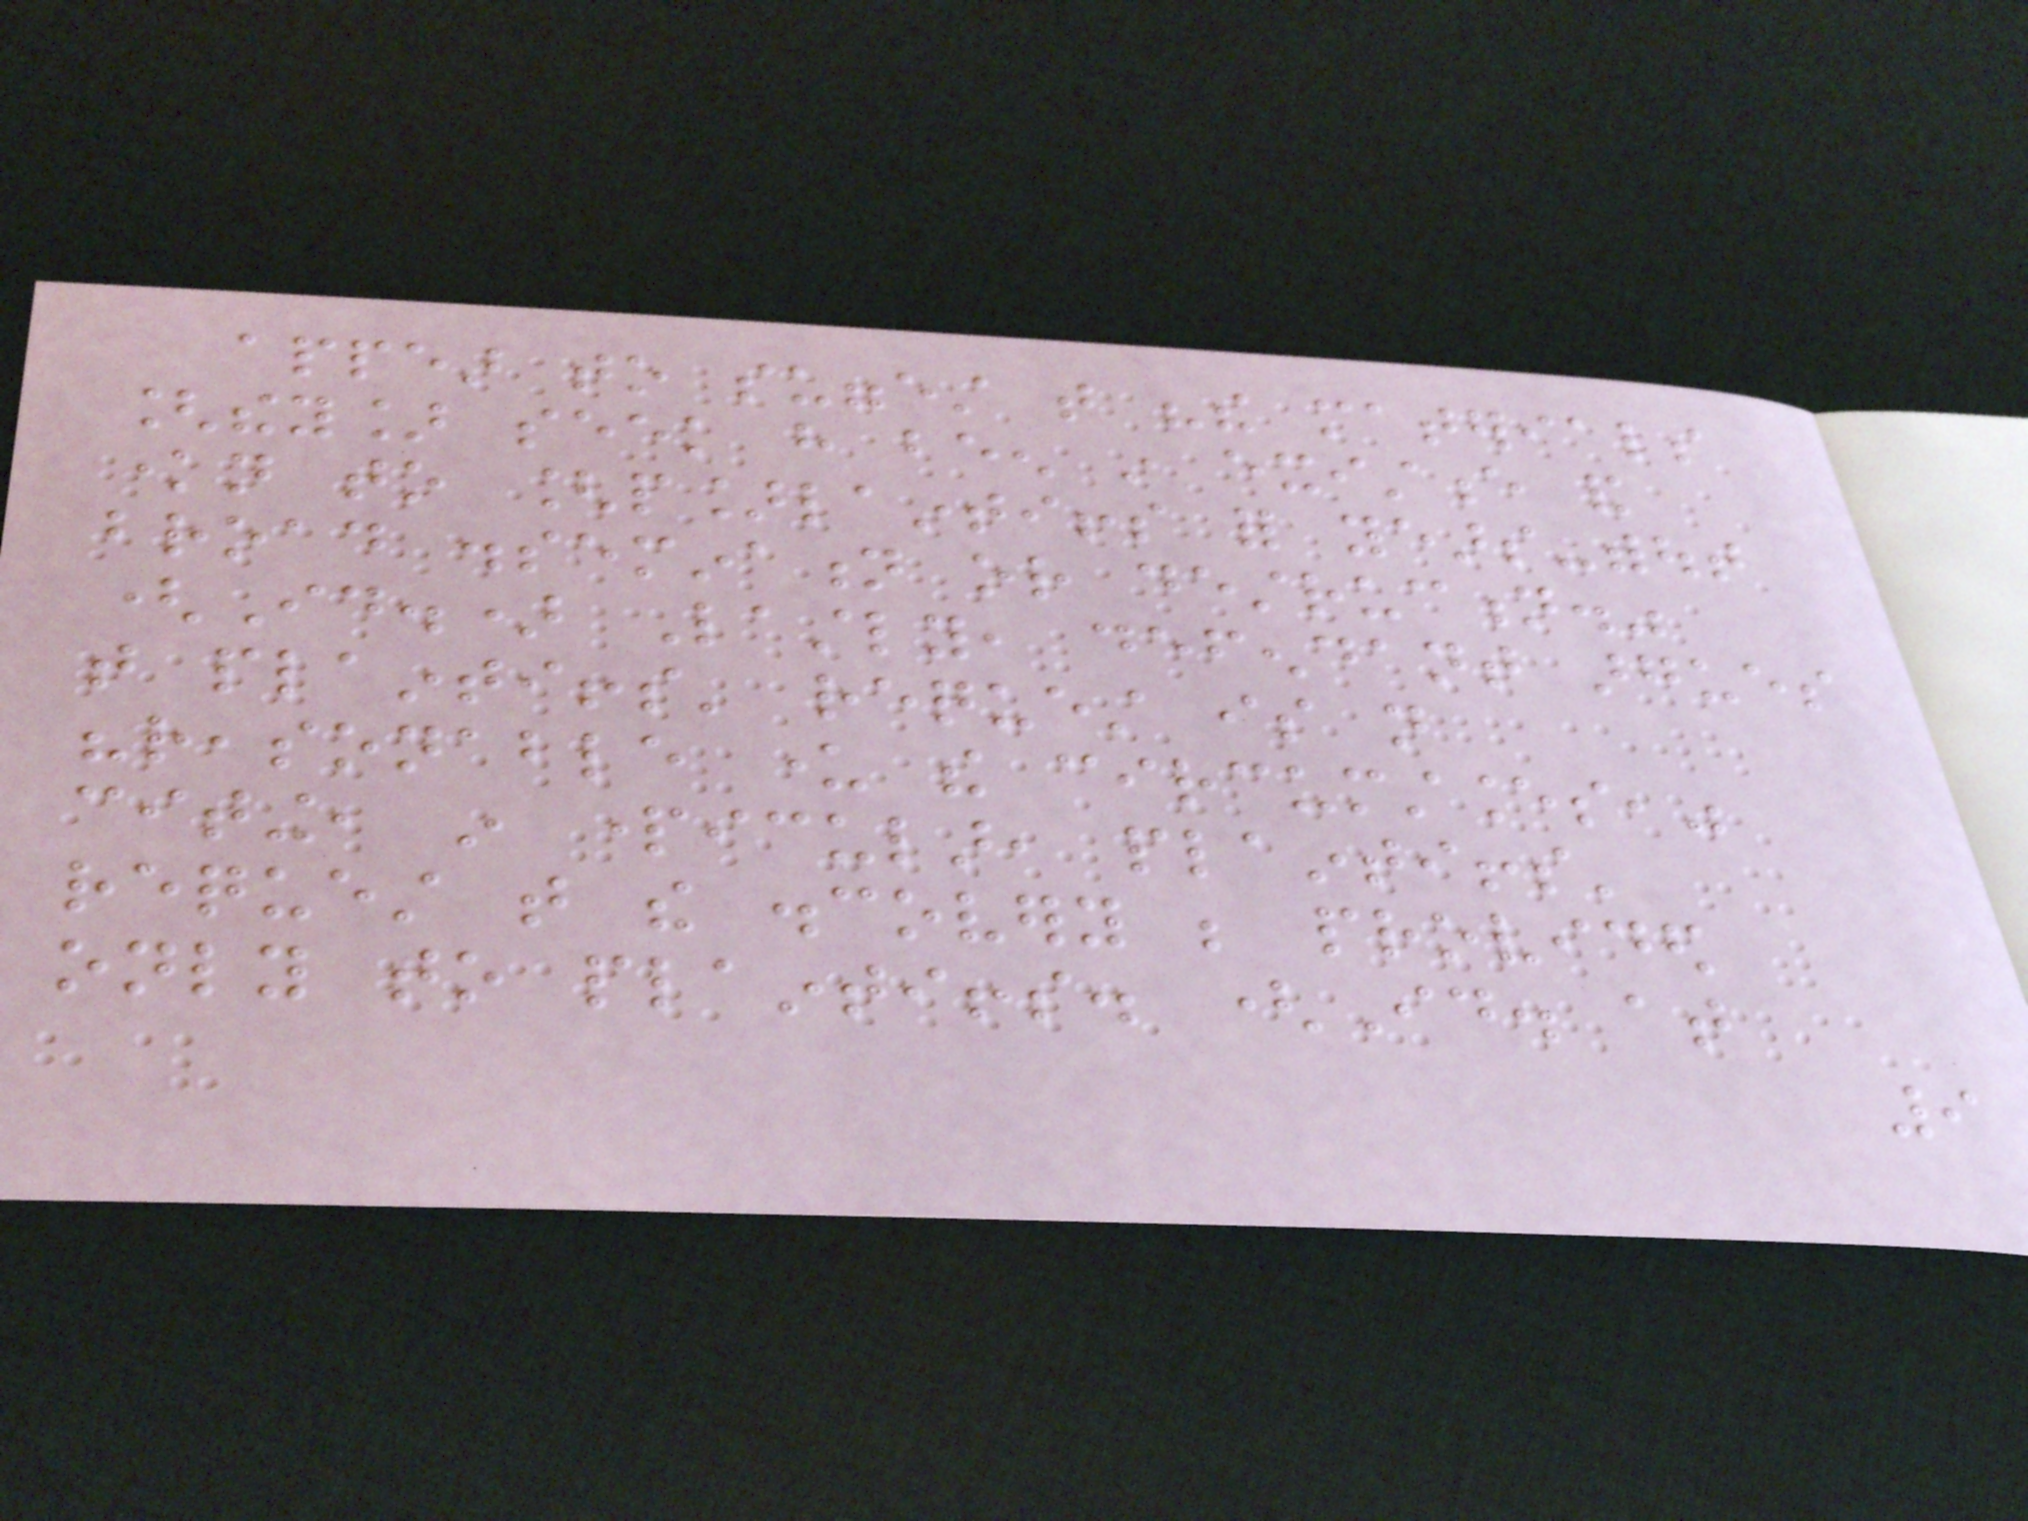appear to suggest that "the materials
[they] seek have been in existence and
known to [p]laintiffs for years-without
broad dissemination or destruction."
(Id.) Lastly, defendant argues
that plaintiffs' request is not
"reasonable under the circumstances,"
citing, in particular, plaintiffs'
request that the discovery be provided
only to plaintiffs. (Id. at
9
